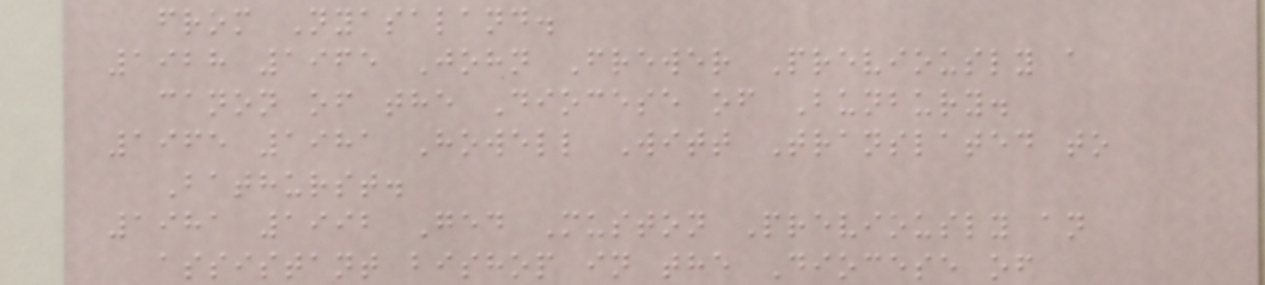from Nyasaland.
1928 1965 John Frewer Previously a
canon of the Diocese of Bunbury.
1965 1981 Howell Witt Translated to
Bathurst.
1981 1992 Ged Muston Previously an
assistant bishop in the Diocese of
